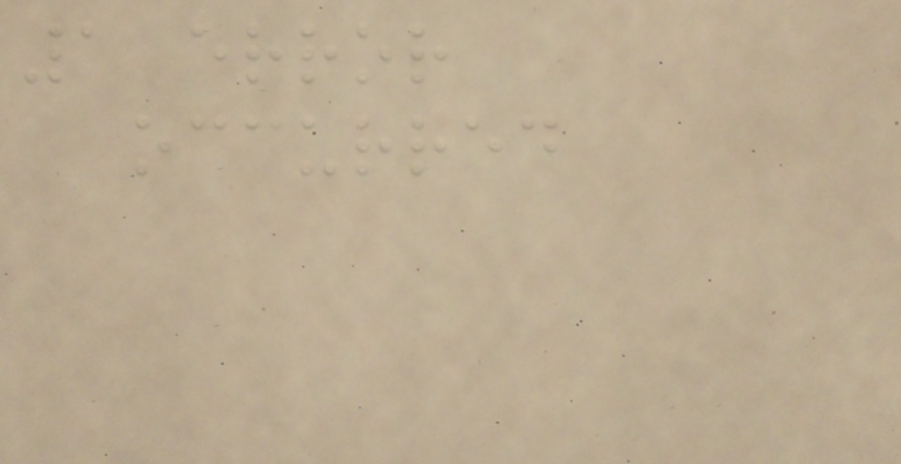1 error
occurred
